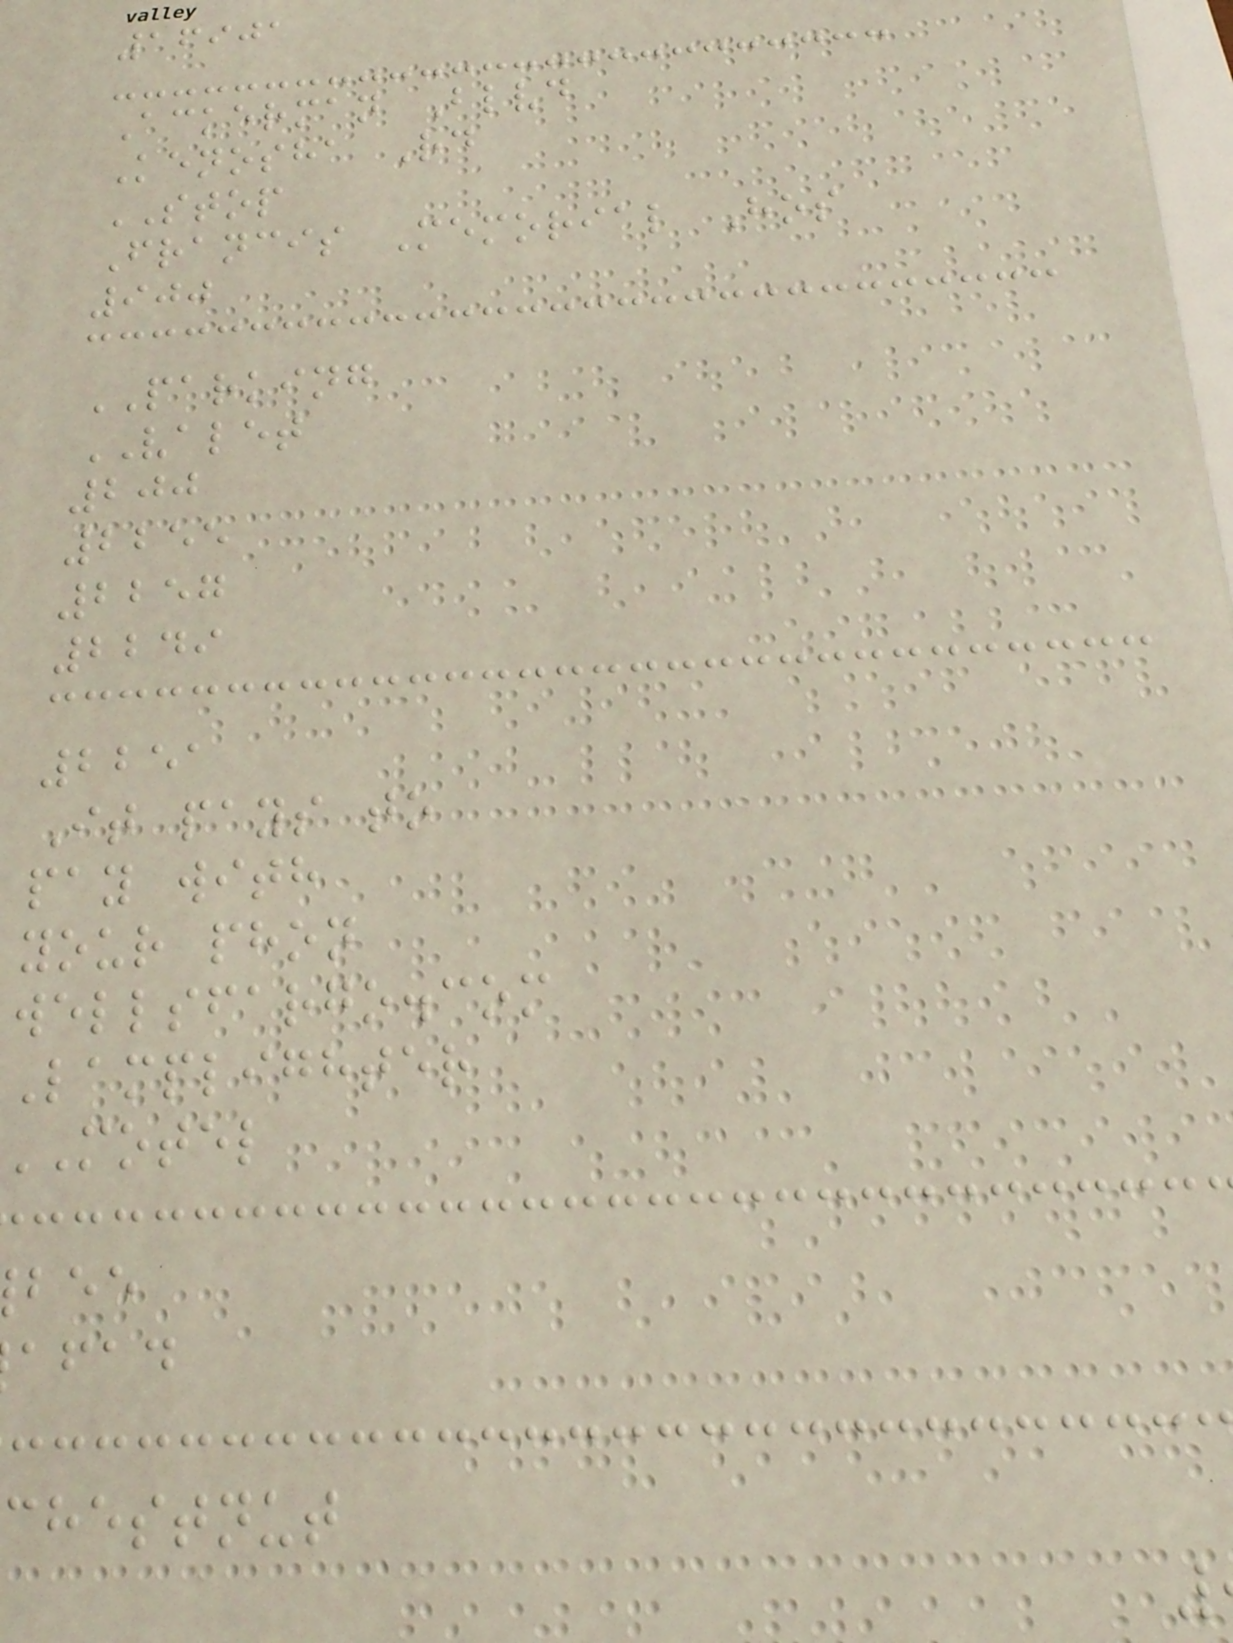16901
Ackerman Blvd
Kenosha Rd
STOP
Francis Memorial Hos
900
PARKING
VALET
200
2255
2257
2249
2251
It pays to
pay with
your phon
wellsfargo.com
Lamplighter
motel
afad
chestnut
